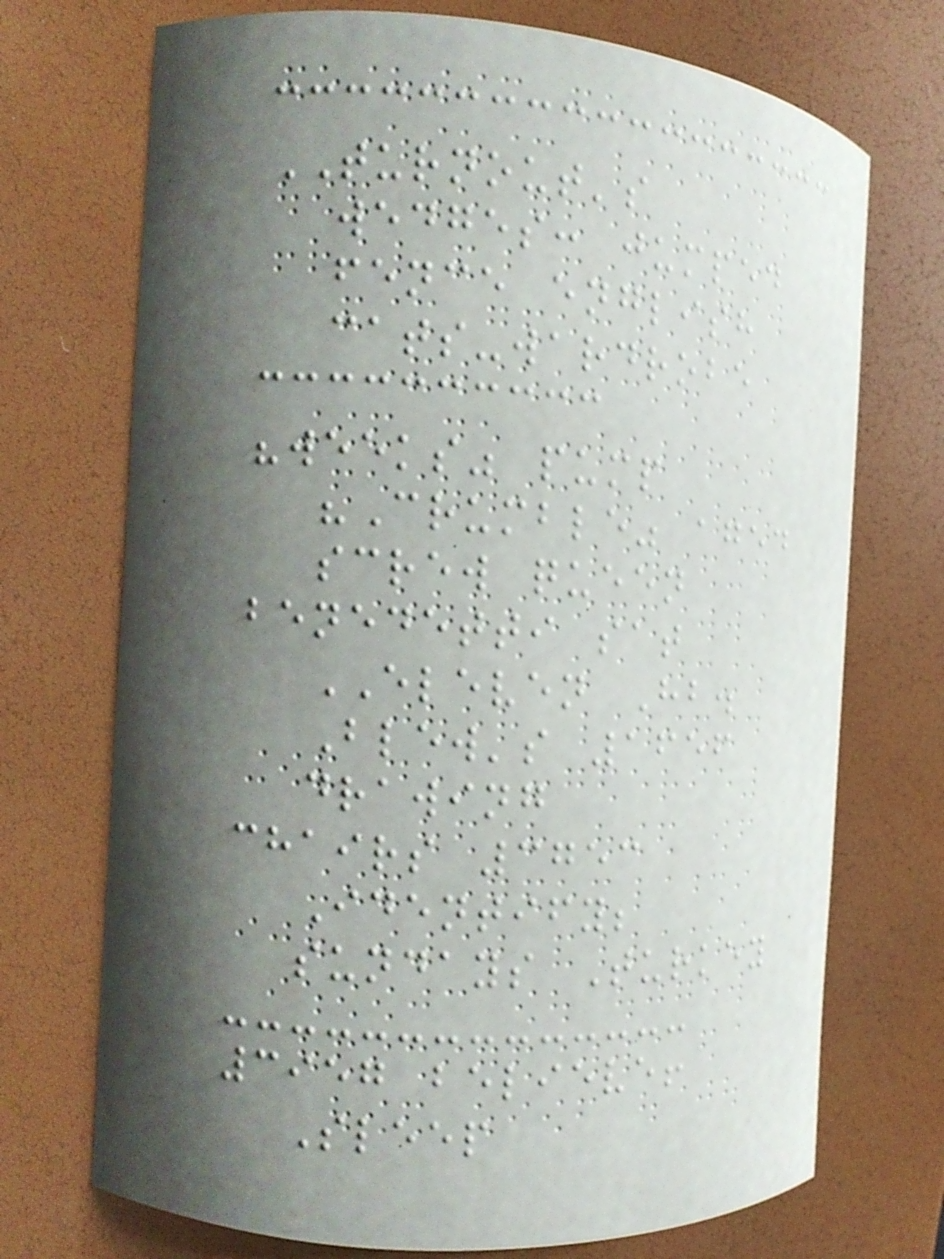TURNOUT's
wedges: jumped
fence english
cats-wardrobe
"weeks" pump
"Crumble" aged
screw queen
benedetti sat
ELEVEN Hb.
Blew's 1656
drawing
chairs 3753
Identify;
sundays Turkey
3957 believe!
Sleep
